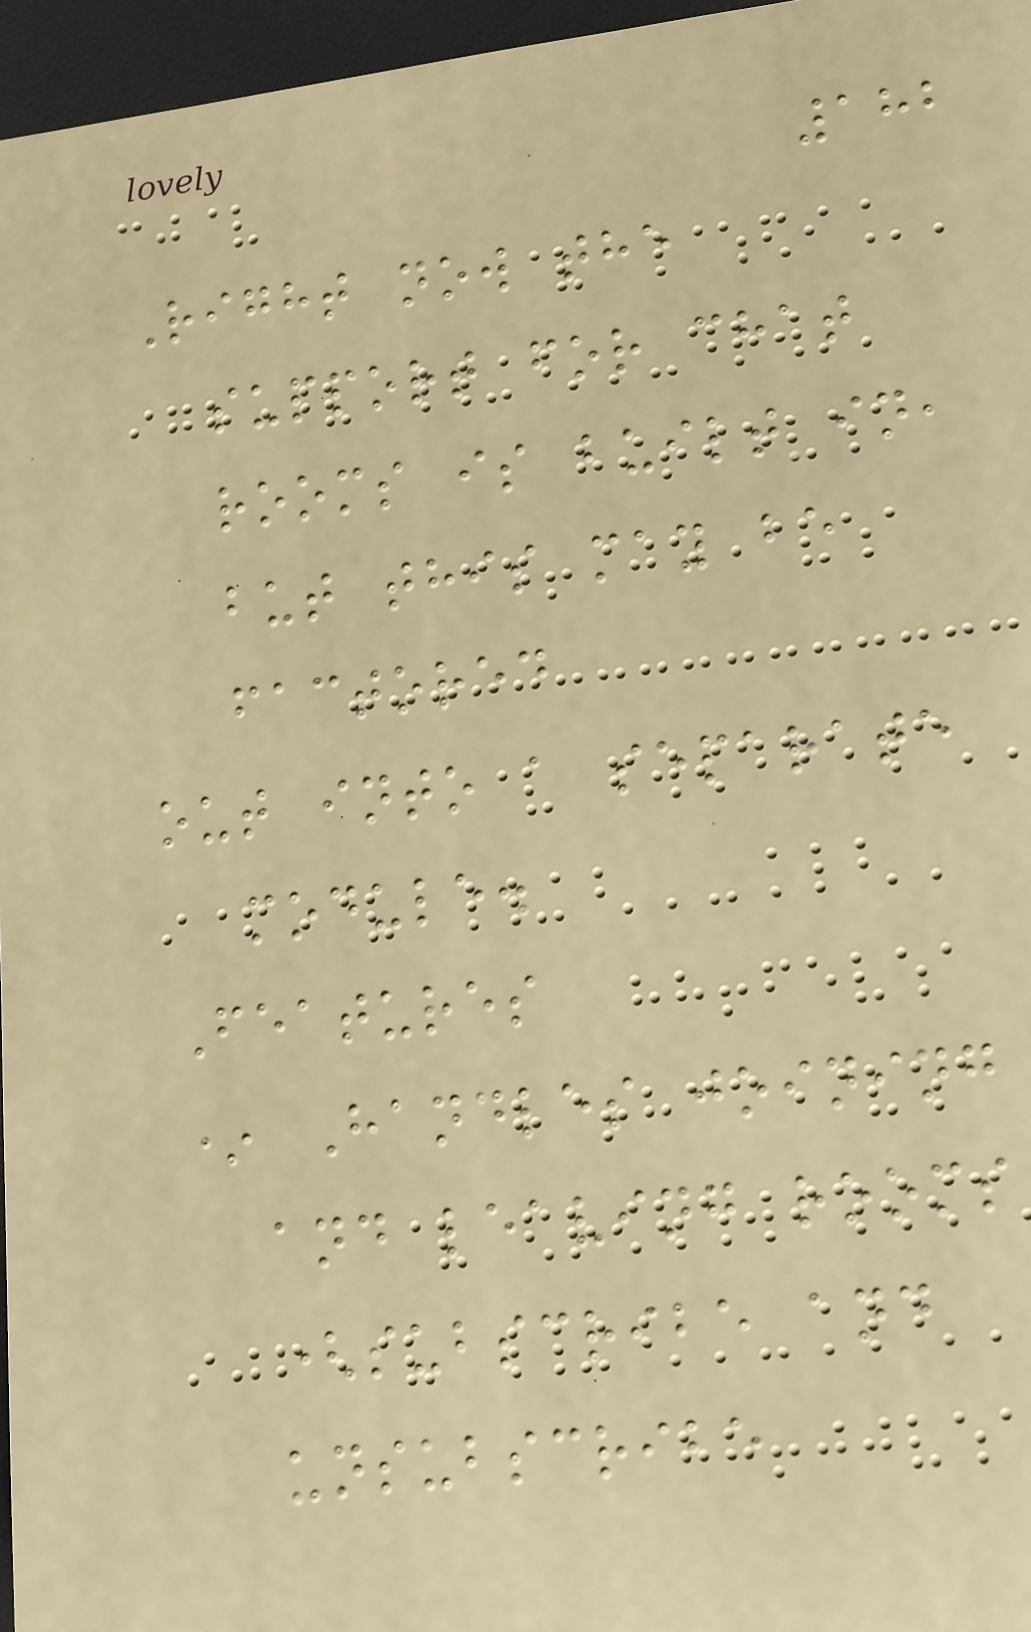182
Right now the
support for chat
rooms is built in,
but this may be
factored
out into a separate
module.
Features
* Handles joining
and leaving rooms
(subscribe and
unsubscribe
